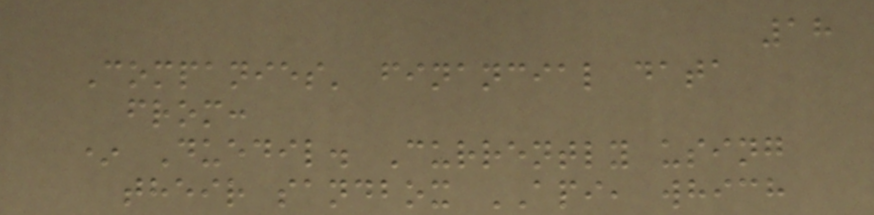18
Companies' financial data
from:
* Duedil. Currently using
their sandbox API, which
